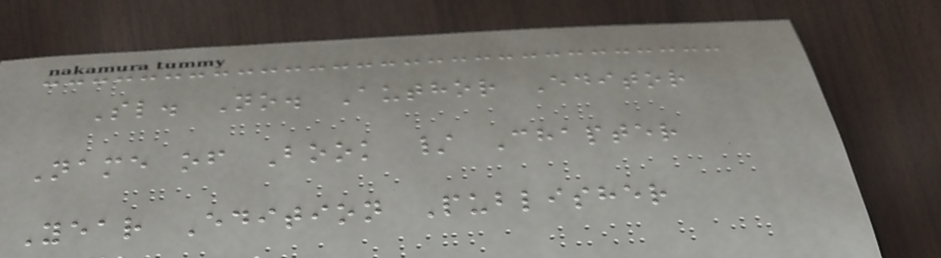Sl. No. Author Editor
Name of Book / Chapter
Year Edition Publisher
